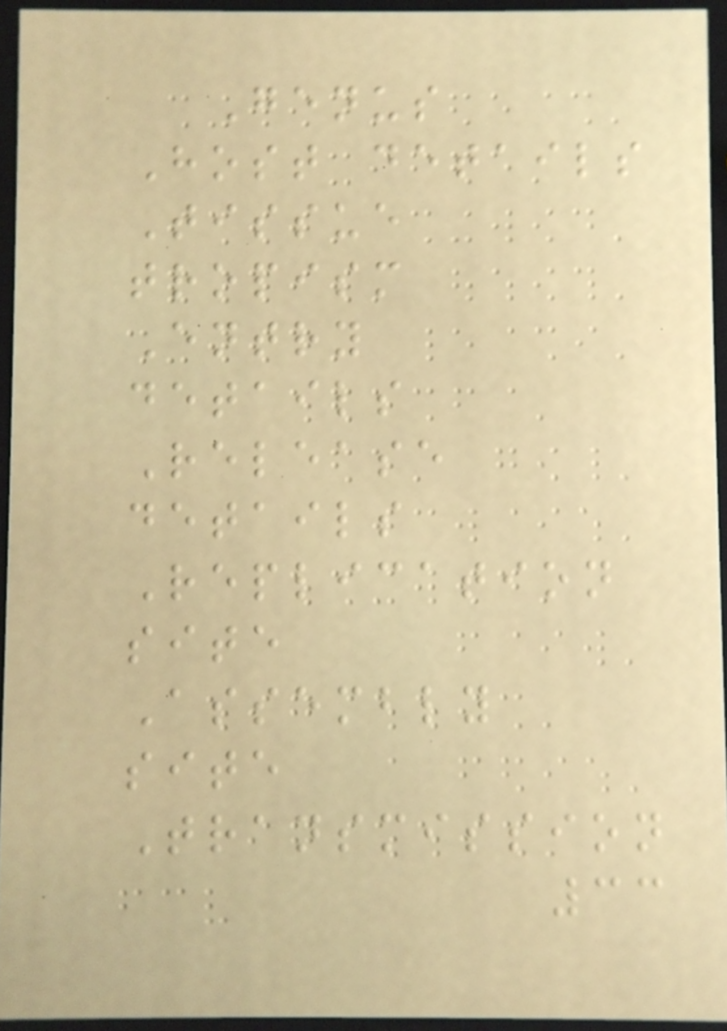Genus
Host details
Tissue
tropism
Entry
details
Release
details
Replication
site
Assembly
site
Transmission
33
